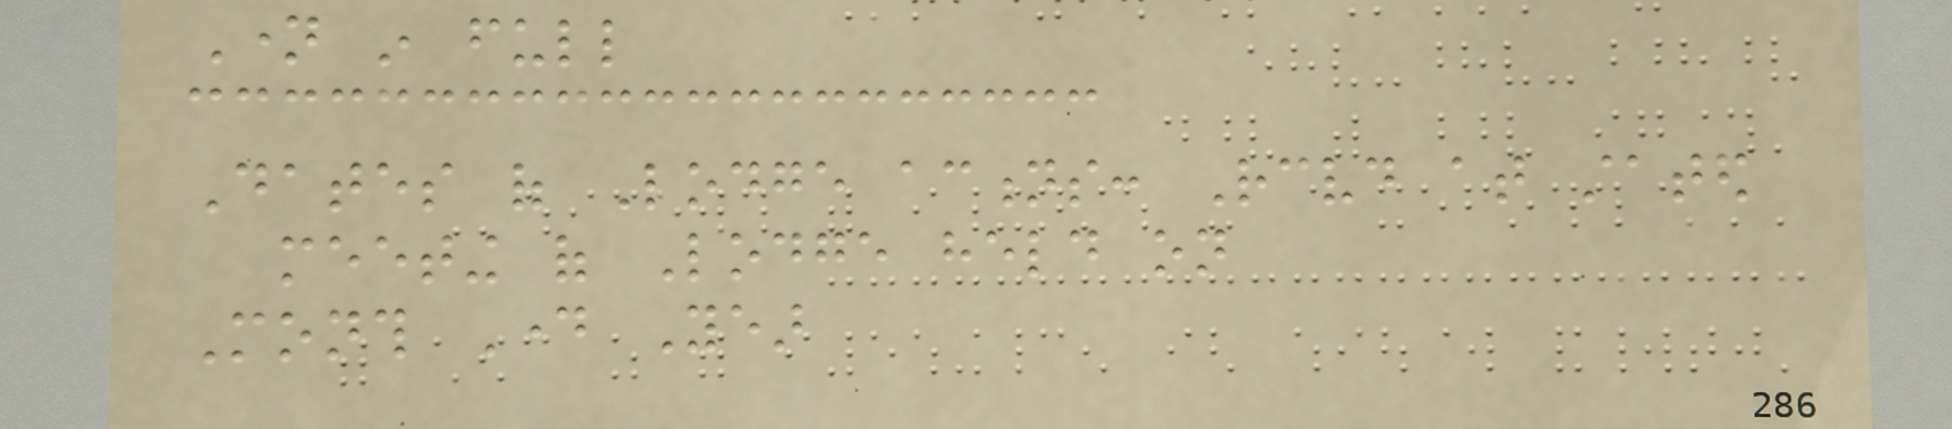Name in full
Dates of Lodge actions: Received at stated
meeting of Lodge held on
Month Day Year
